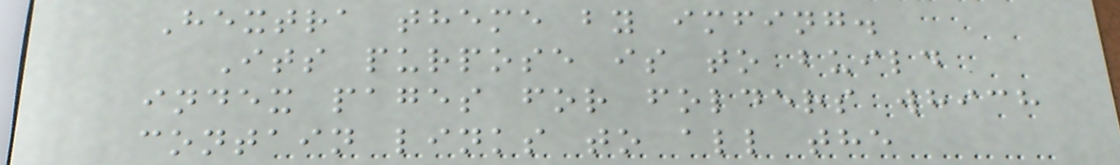Hextra theme by imfing.
Its purpose is to build
index pages for folders which
contain links to all the
